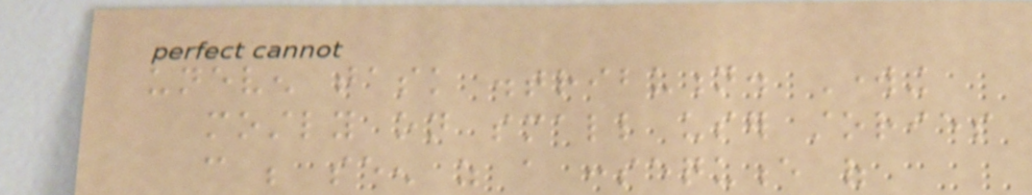uneven task distribution. Working
mostly on small user stories
can be seen as a consequence of
